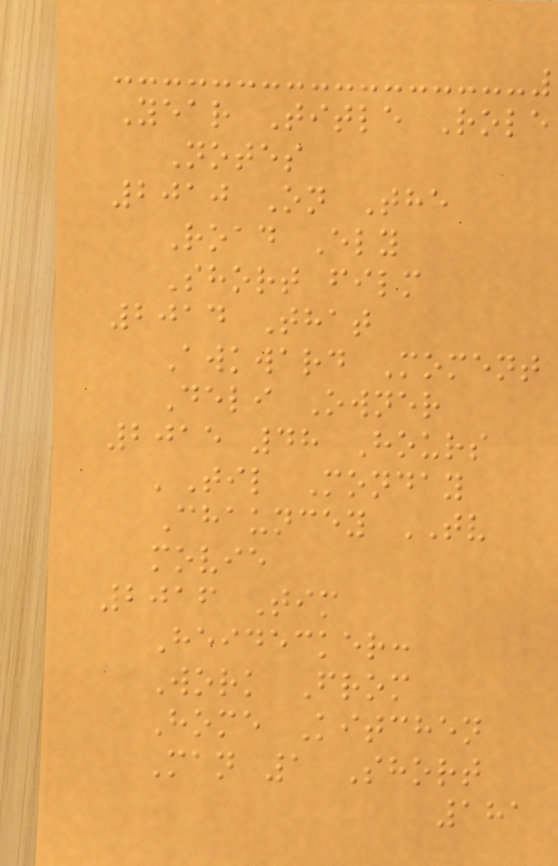Year Title Role
Notes
2010 On The
Road Ely
Short film
2014 That
Awkward Moment
Deli Owner
2015 48 Hours
'Til Monday
Chauncey TV
movie
2016 Tim
Heidecker:
Work From
Home Kitchen
Man 1 Short
181
